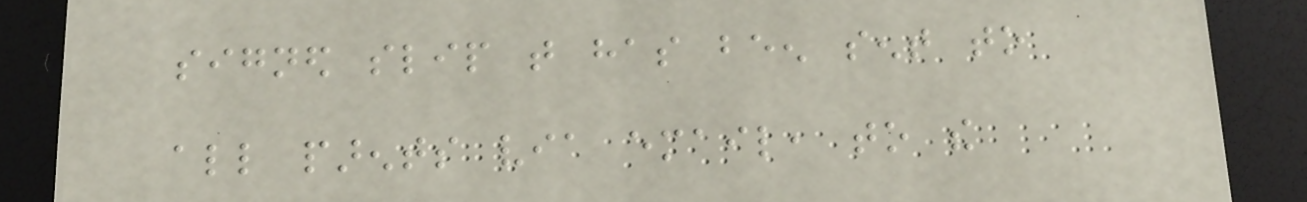signed slip that has been sent to
all parents via email, to the
